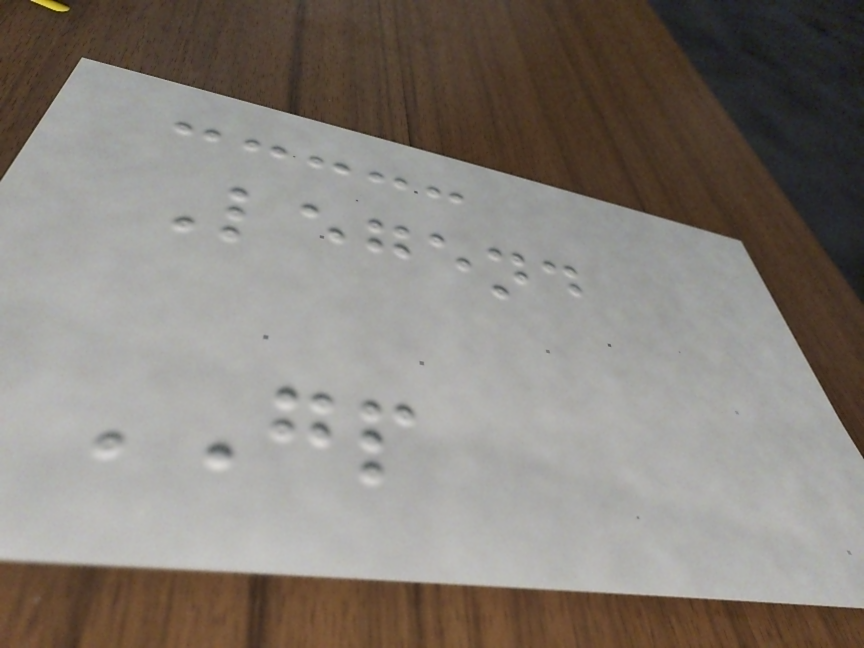Legend
GP
